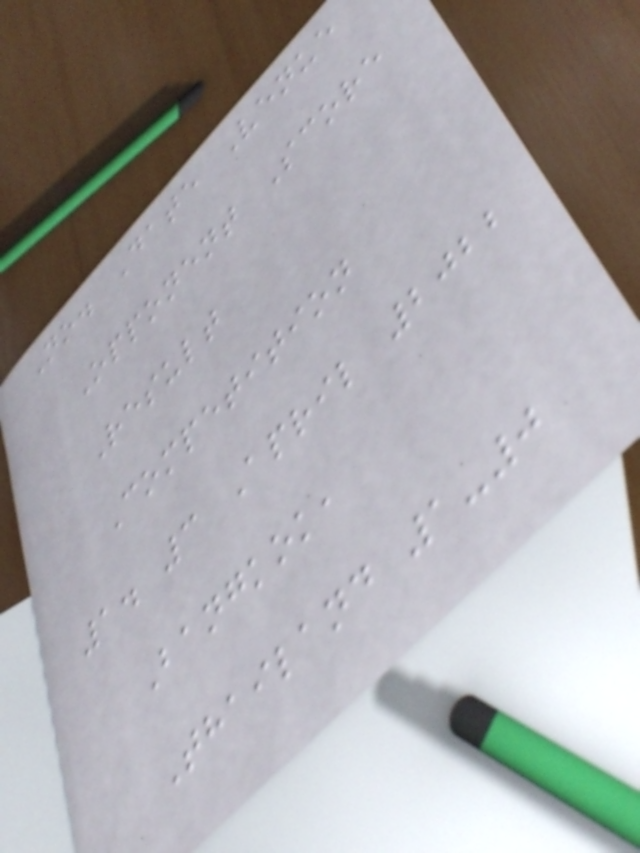No. Date Venue
Opponent Score
Result
Competition
1. 3 April 2022
Bangkok,
Thailand 1-0
